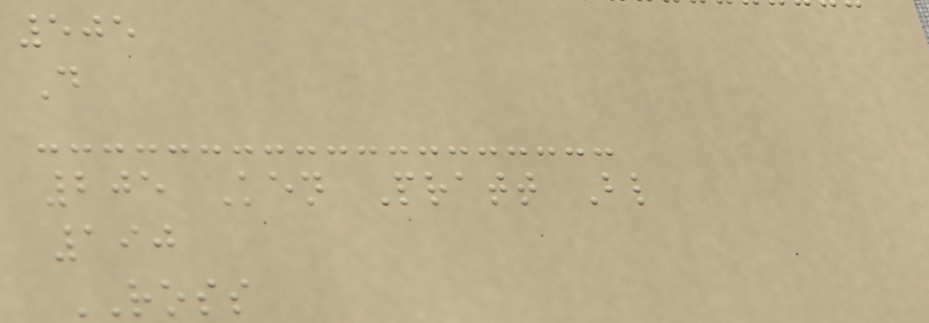505
D
205 Ken Pratt Bl
190
ROSS
